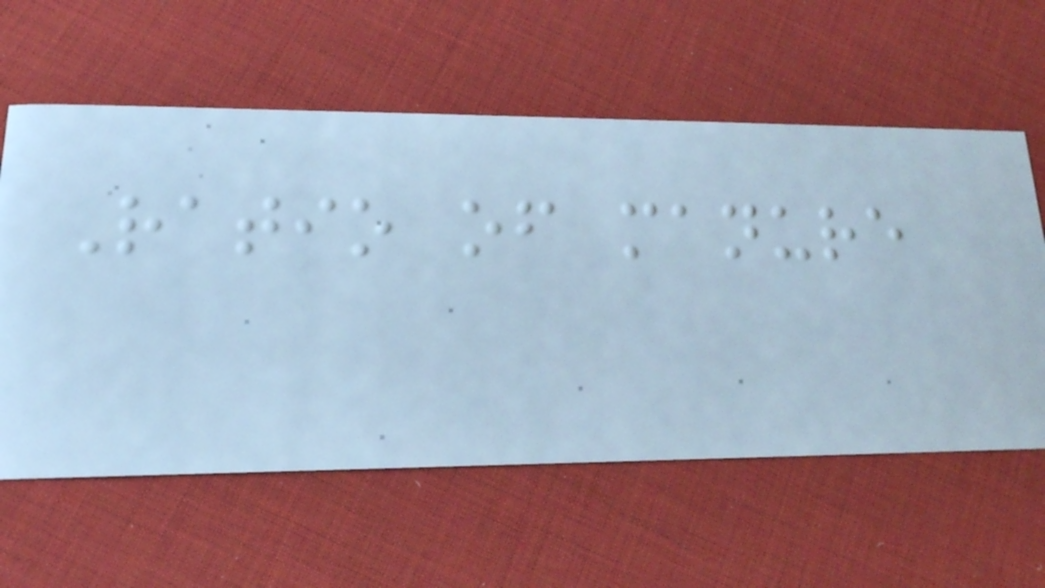Ratio of manure
